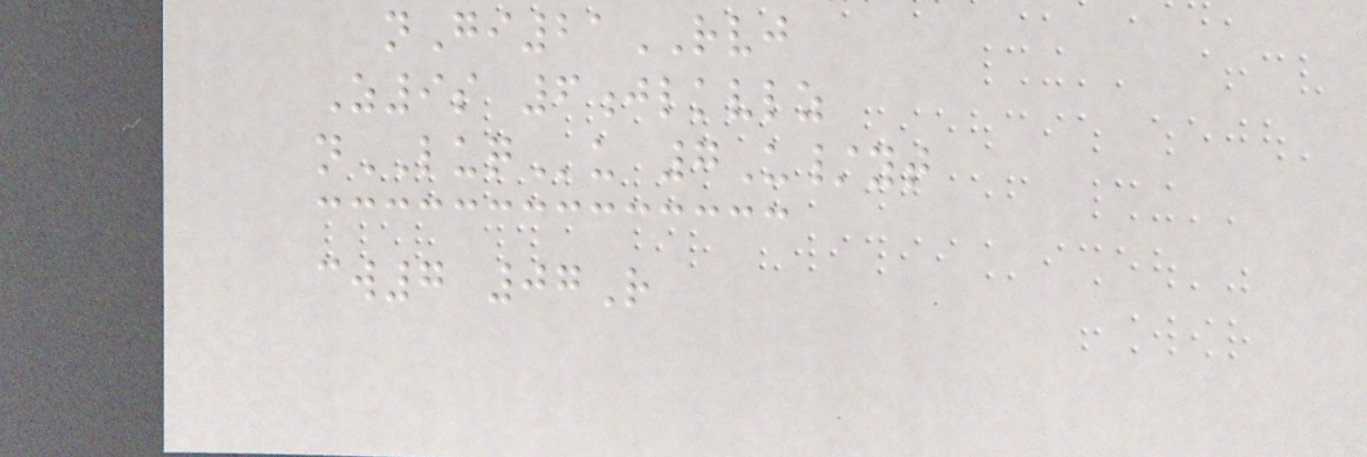nGi21RVJ
Z9s 6jlkvlz
nLUQu 7U/yt
cw7 07R
